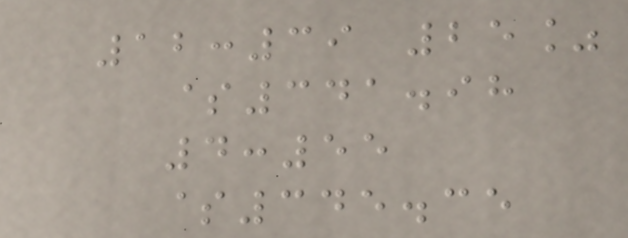12:39 25%
$341.98
4:55
$345.35
